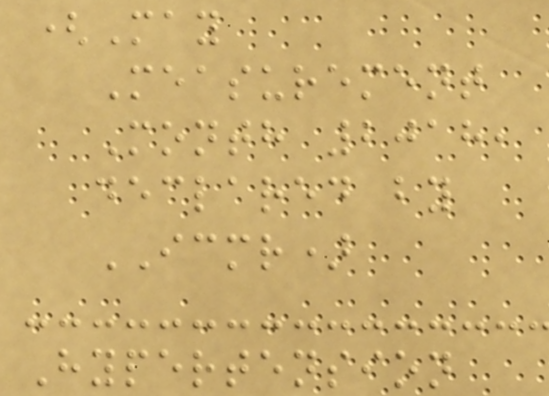(May
Measurement
Month 2018,
declared by
ICMR)
Hypertension
